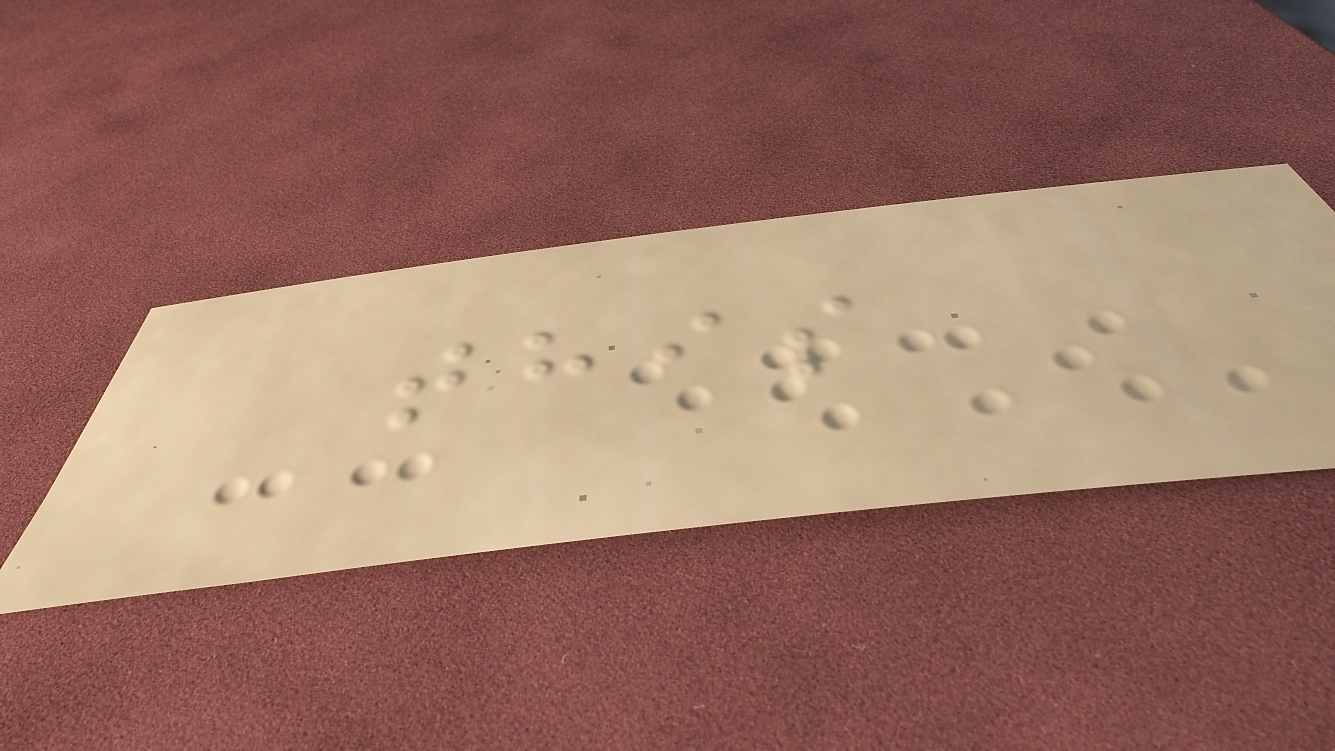this
